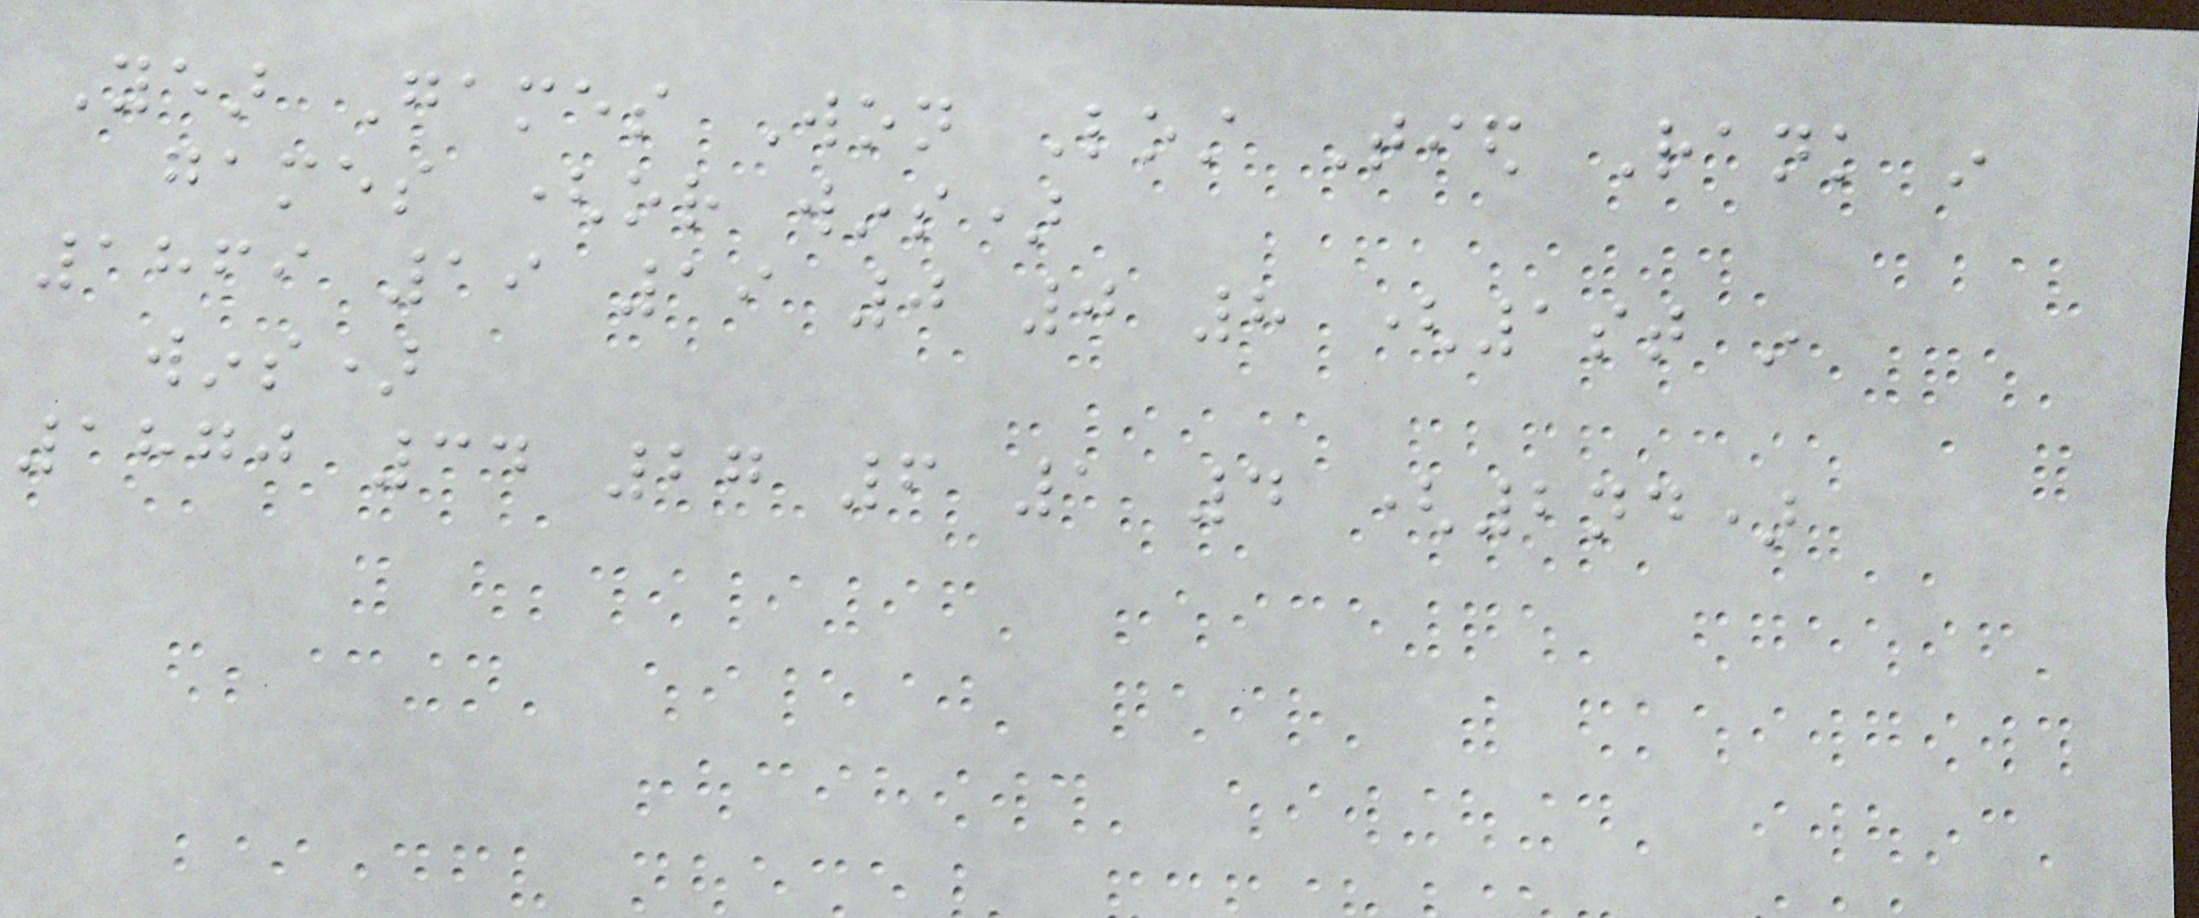Year Games Won Lost Tied Rank in
games (or wins)
1869 19 19 0 0 8 (1st in
wins)
1870 34 27 6 1 4 (2nd)
